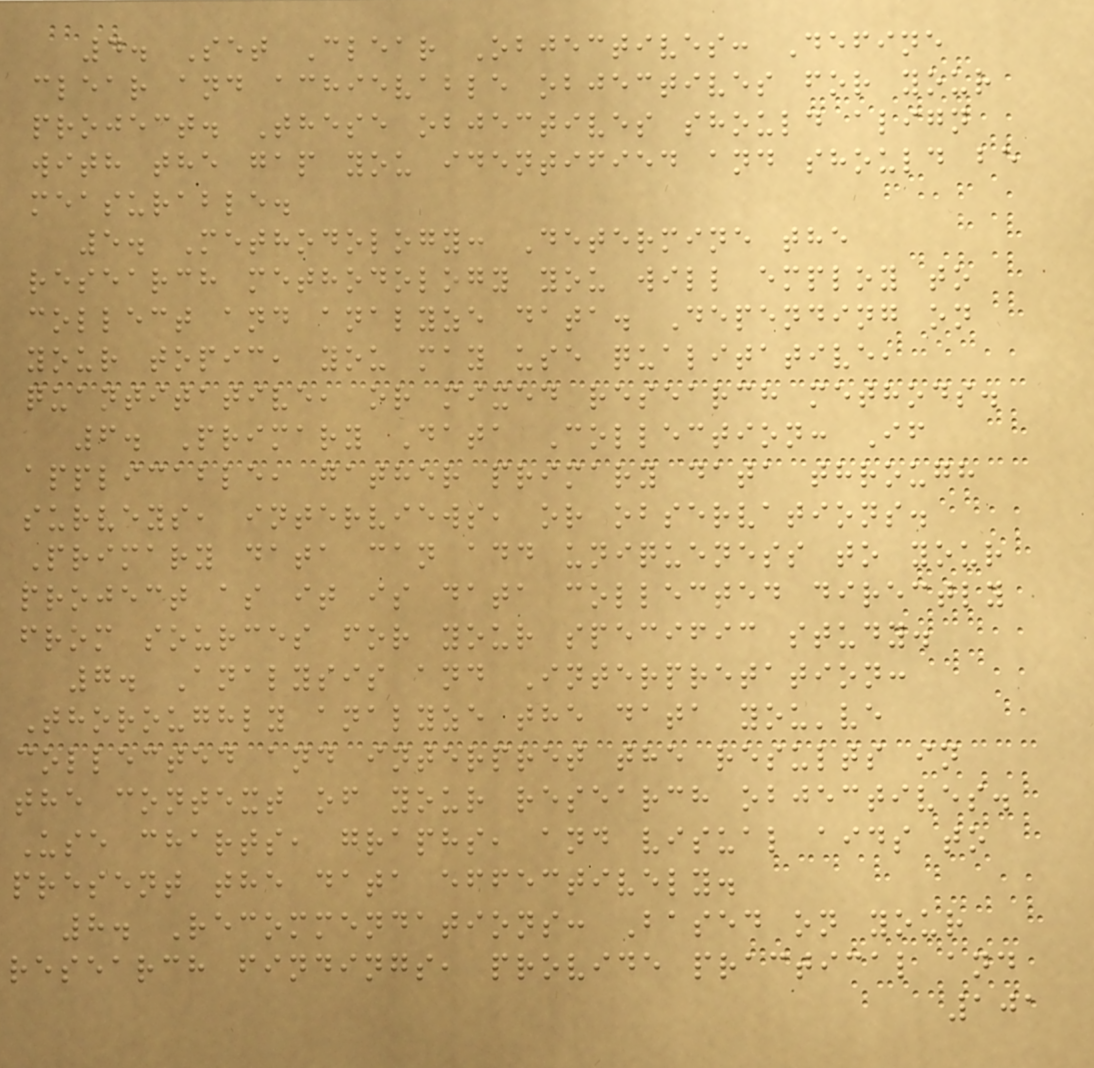4. Set Clear Objectives: Define
clear and achievable objectives for your
project. These objectives should align
with the gap you identified and should be
measurable.
5. Methodology: Determine the
research methodology you will employ to
collect and analyze data. Depending on
your topic, you may use qualitative,
quantitative, or mixed research methods.
6. Primary Data Collection: If
applicable, gather primary data through
surveys, interviews, or observations.
Primary data can add uniqueness to your
project as it is data collected directly
from sources for your specific study.
7. Analysis and Interpretation:
Thoroughly analyze the data you've
collected and interpret the results in
the context of your research objectives.
Use charts, graphs, and visual aids to
present the data effectively.
8. Recommendations: Based on your
research findings, provide practical and
101
